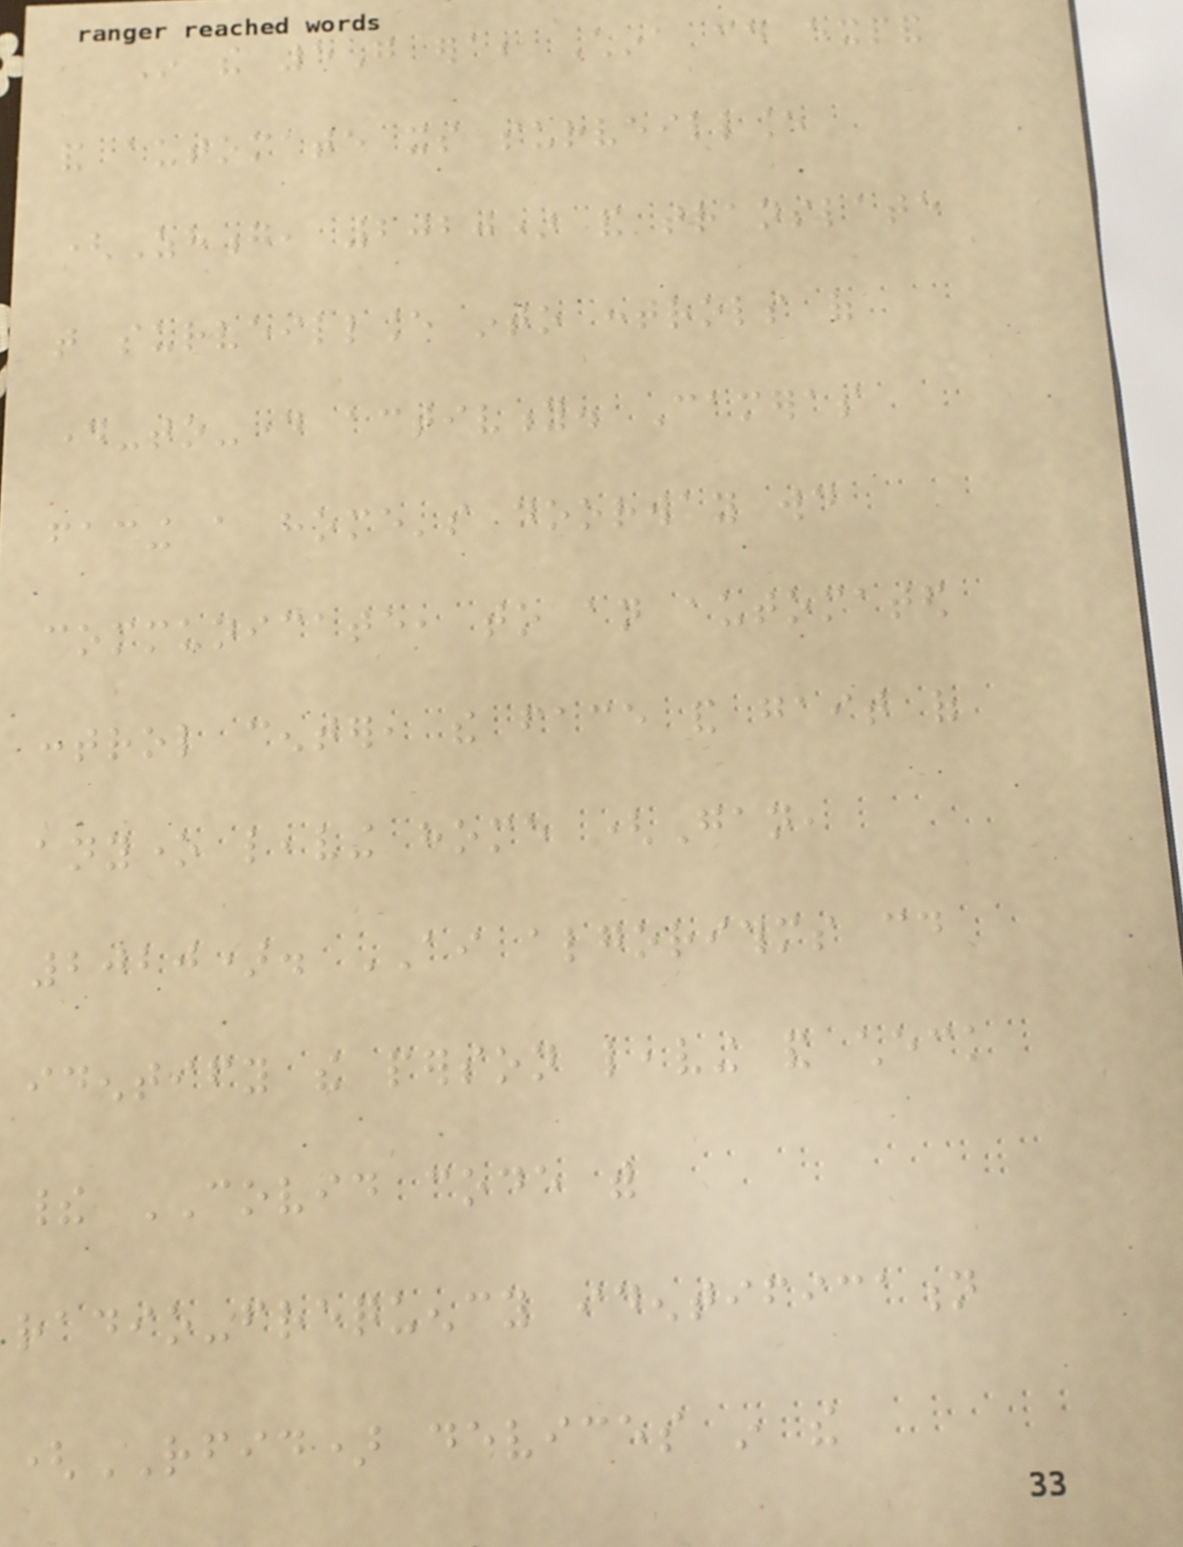In the 5G era, China could expand
and automate its surveillance
(Zhong, 2020) and translate
that surveillance into controls of
day-to-day activity. Cameras
facing a home's doorway would
communicate, to an automated
control center, the face and gait of
anyone leaving home (Gan,
2020). AI algorithms could
identify the person leaving and check
their COVID code with
radio-frequency identification
(RFID) devices in the
